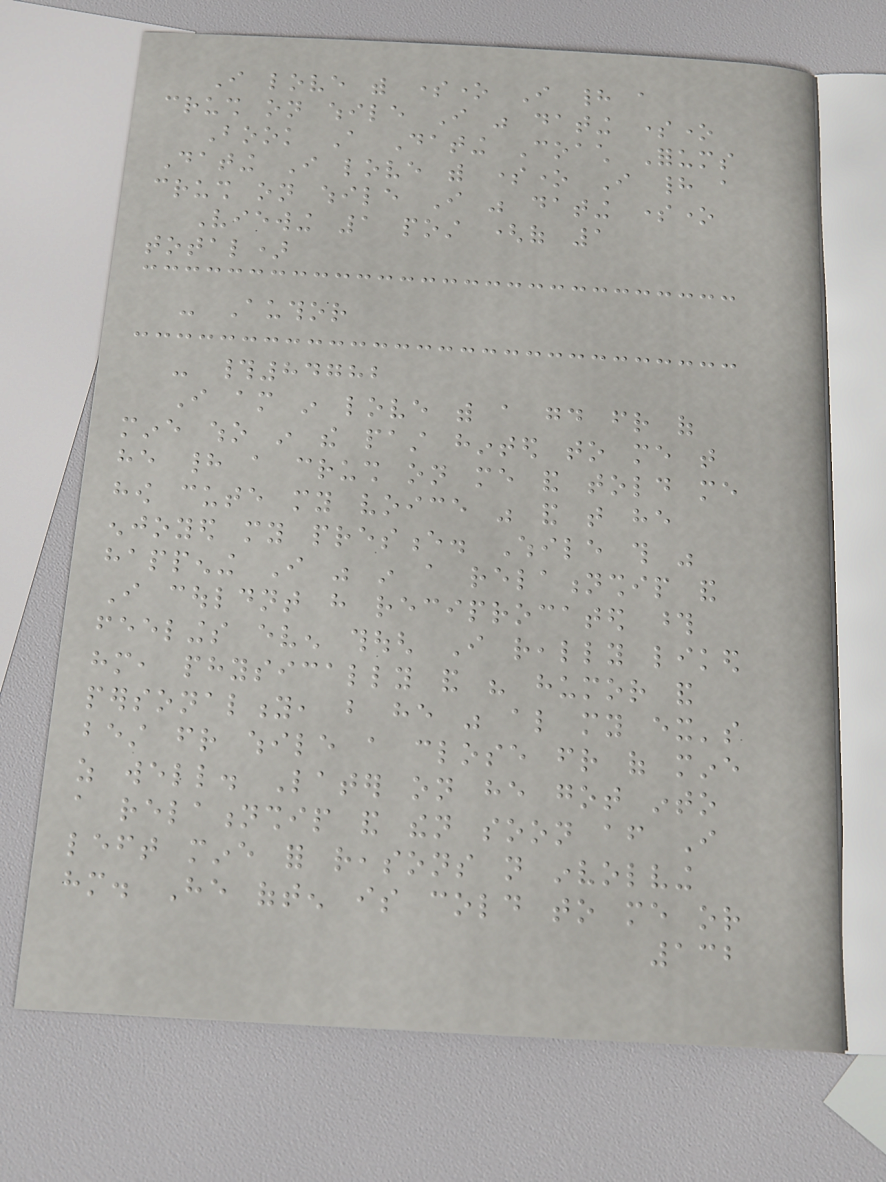I love with someone I had a
crush on while I was dating someone
Book A Dating Coach Forums
Dating I love with someone I had a
crush on while I was dating someone
Viewing 1 post (of 1
total)
- Author
- #84782
I am in love with a good friend of
mine who in the past hinted to me that
he had a crush on me and told me
how cute my voice was and that he
enjoyed my presence. While this was
happening I was in a relationship and
I couldnt have reciprocated those
feelings even though I really liked
him, physically and his humor and
personality, but he was also my ex's
best friend while a close friend of mine
as well. Later on he got into
a relationship and then soon after I
left mine for reasons not involving
him. He often is cold to me or
132
